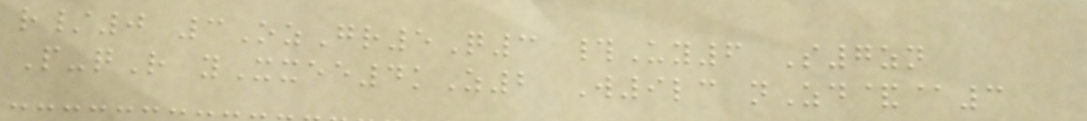r/0 3OzGr5Q3 #Uy6 S7zn
P-qR yXxee4kZ2 W9lc nZd&@3
